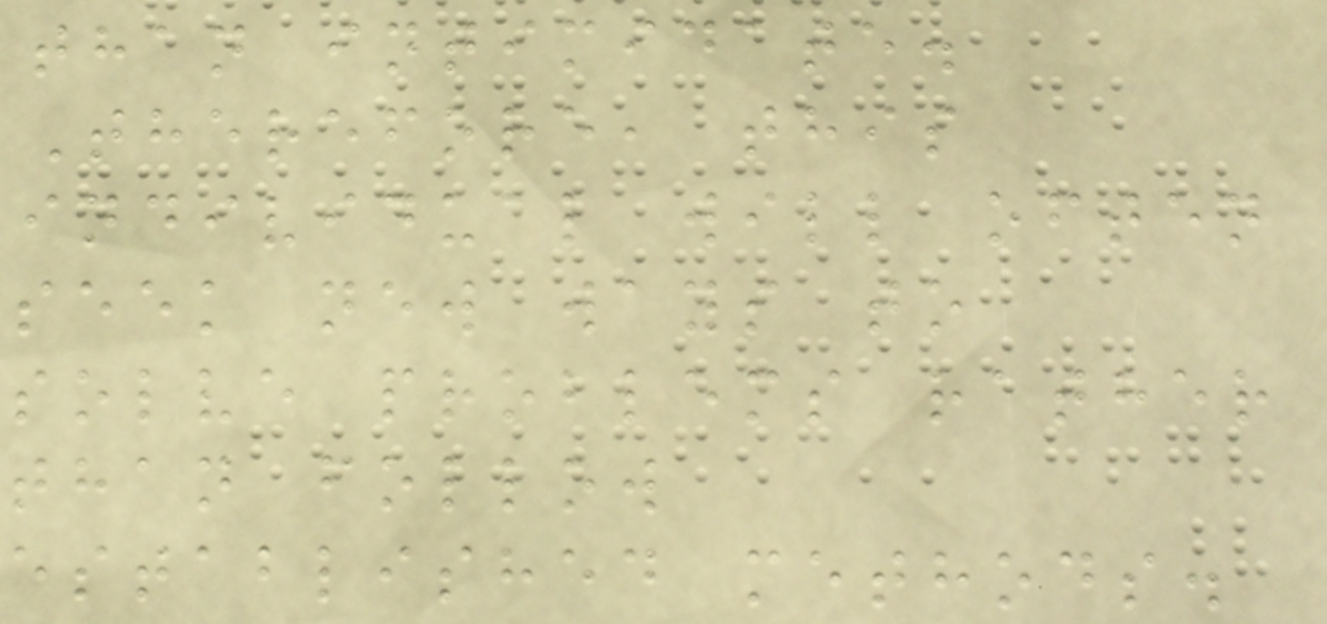than intimidate.
Therefore, this
individual will often
seek new ways to
solve problems rather
than follow
established methods.
